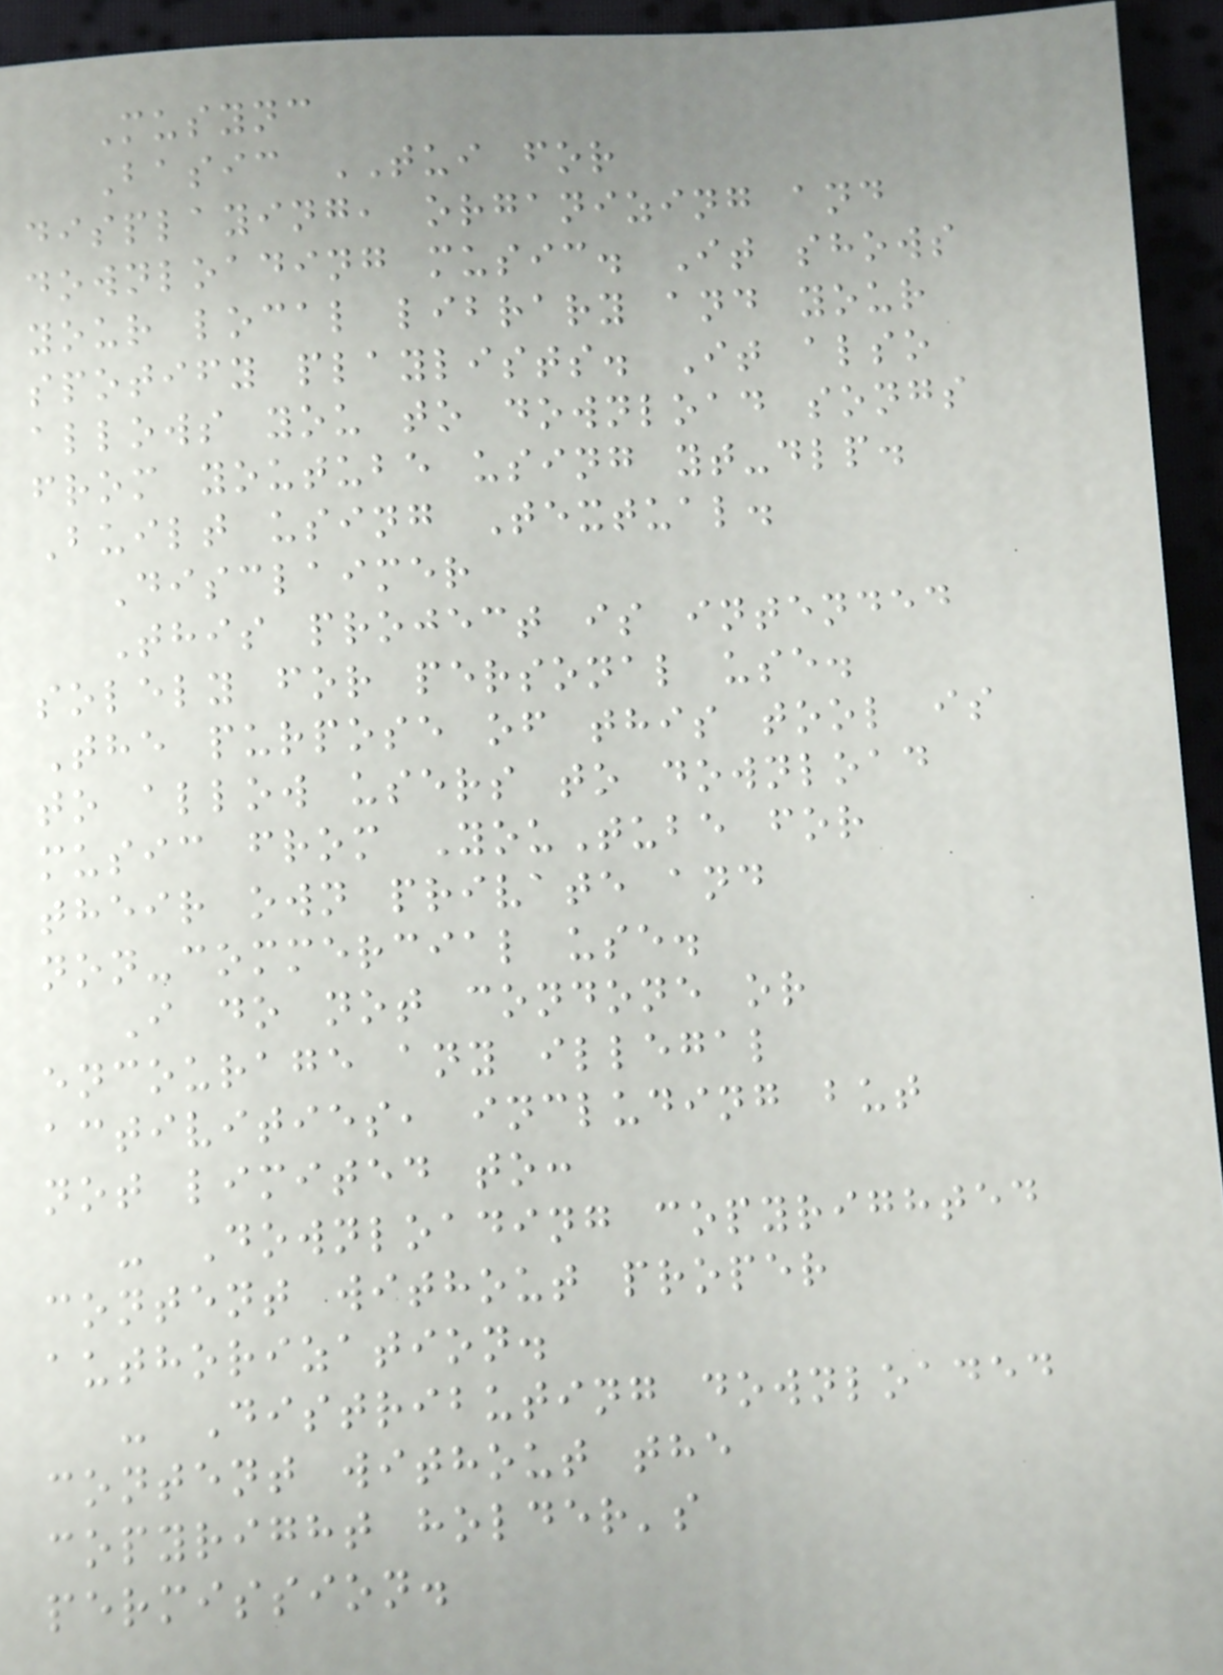Musync
Basic TUI for
displaying, organizing and
downloading music. It shows
your local library and your
spotify playlists. It also
allows you to download songs
from youtube using yt-dlp.
Built using Textual.
Disclaimer
This project is intended
solely for personal use.
The purpose of this tool is
to allow users to download
music from YouTube for
their own private and
non-commercial use.
I do not condone or
encourage any illegal
activities, including but
not limited to:
- Downloading copyrighted
content without proper
authorization.
- Distributing downloaded
content without the
copyright holder's
permission.
